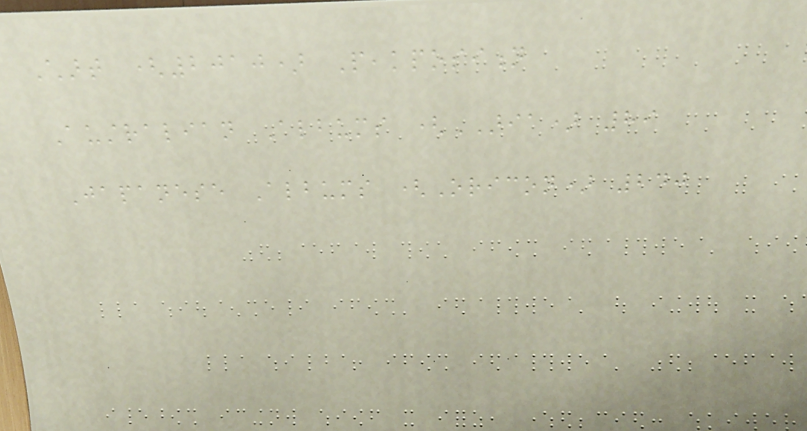Chart (2010) Peakposition
Australian Albums (ARIA) 89
Japanese Albums (Oricon) 240
